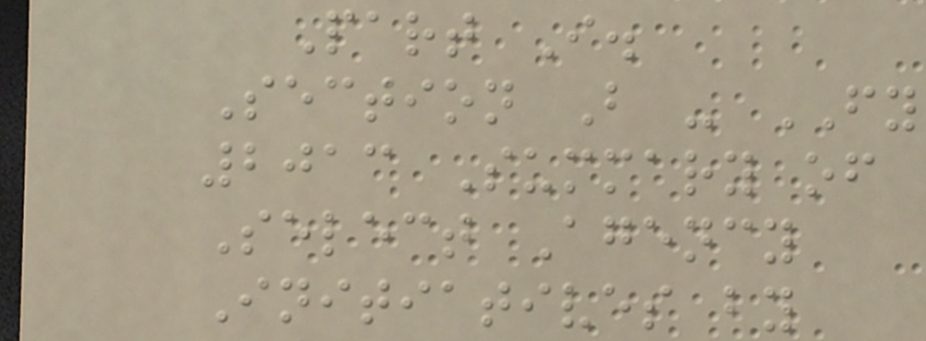Part I.
Section B - FY
2013 Summary of
Select Agency
Initiatives by
